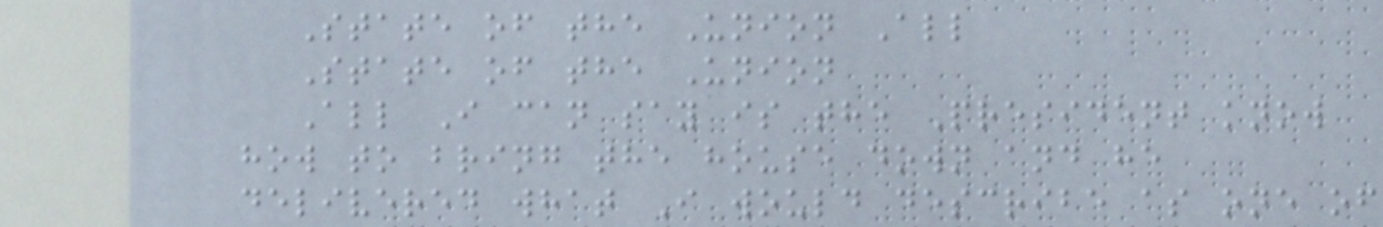State of the Union All
State of the Union
All I can say is the President know
how to bring the house down and he
delivered what I would describe as one of
